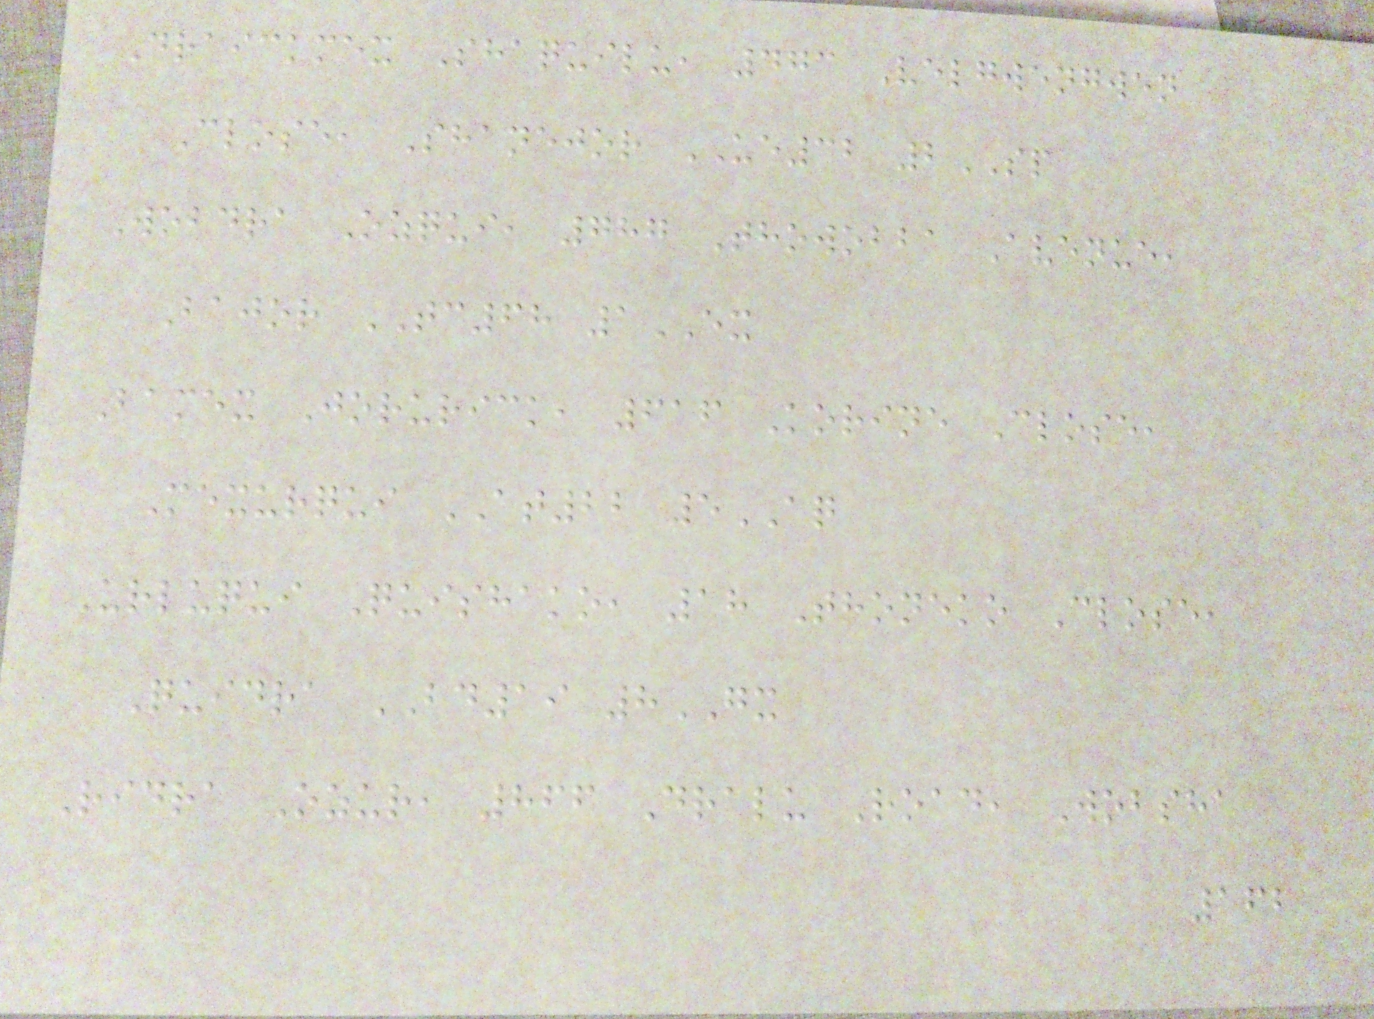Draickmex Shaquilu, 473 Velgwengwen
Close, Shanejor UE32 2SP
Wobdra Ozqui, 787 Thowobba Avenue,
Bajor TC68 1EX
Bamex Jorurick, 616 Korine Close,
Mexurqui AT22 5AQ
Urluqui Quishako, 18 Thoneko Close,
Quidra BD19 8GX
Ridra Ozur, 866 Dralu Road, Wobsha
162
